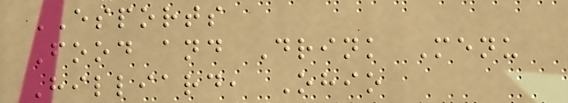ESPORTS
Food and Drink Menu
Hilliard, Ohio
